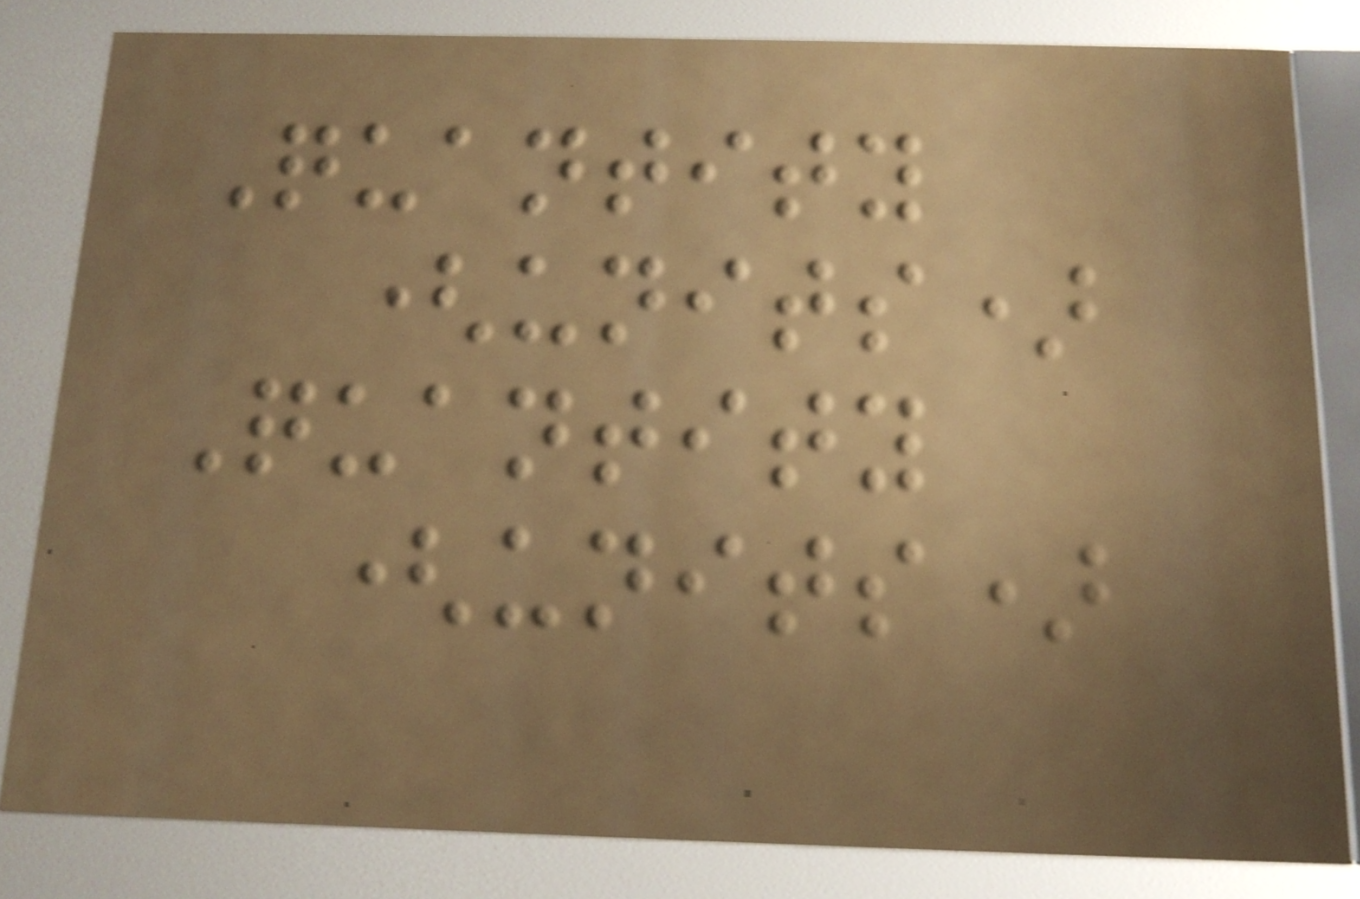Quantity
(units)
Quantity
(units)
